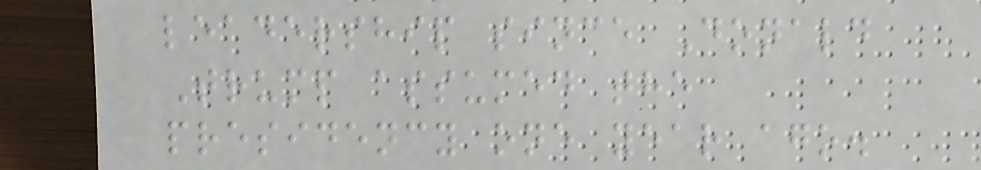leadership since Donald
Trump assumed the
presidency one year ago.
